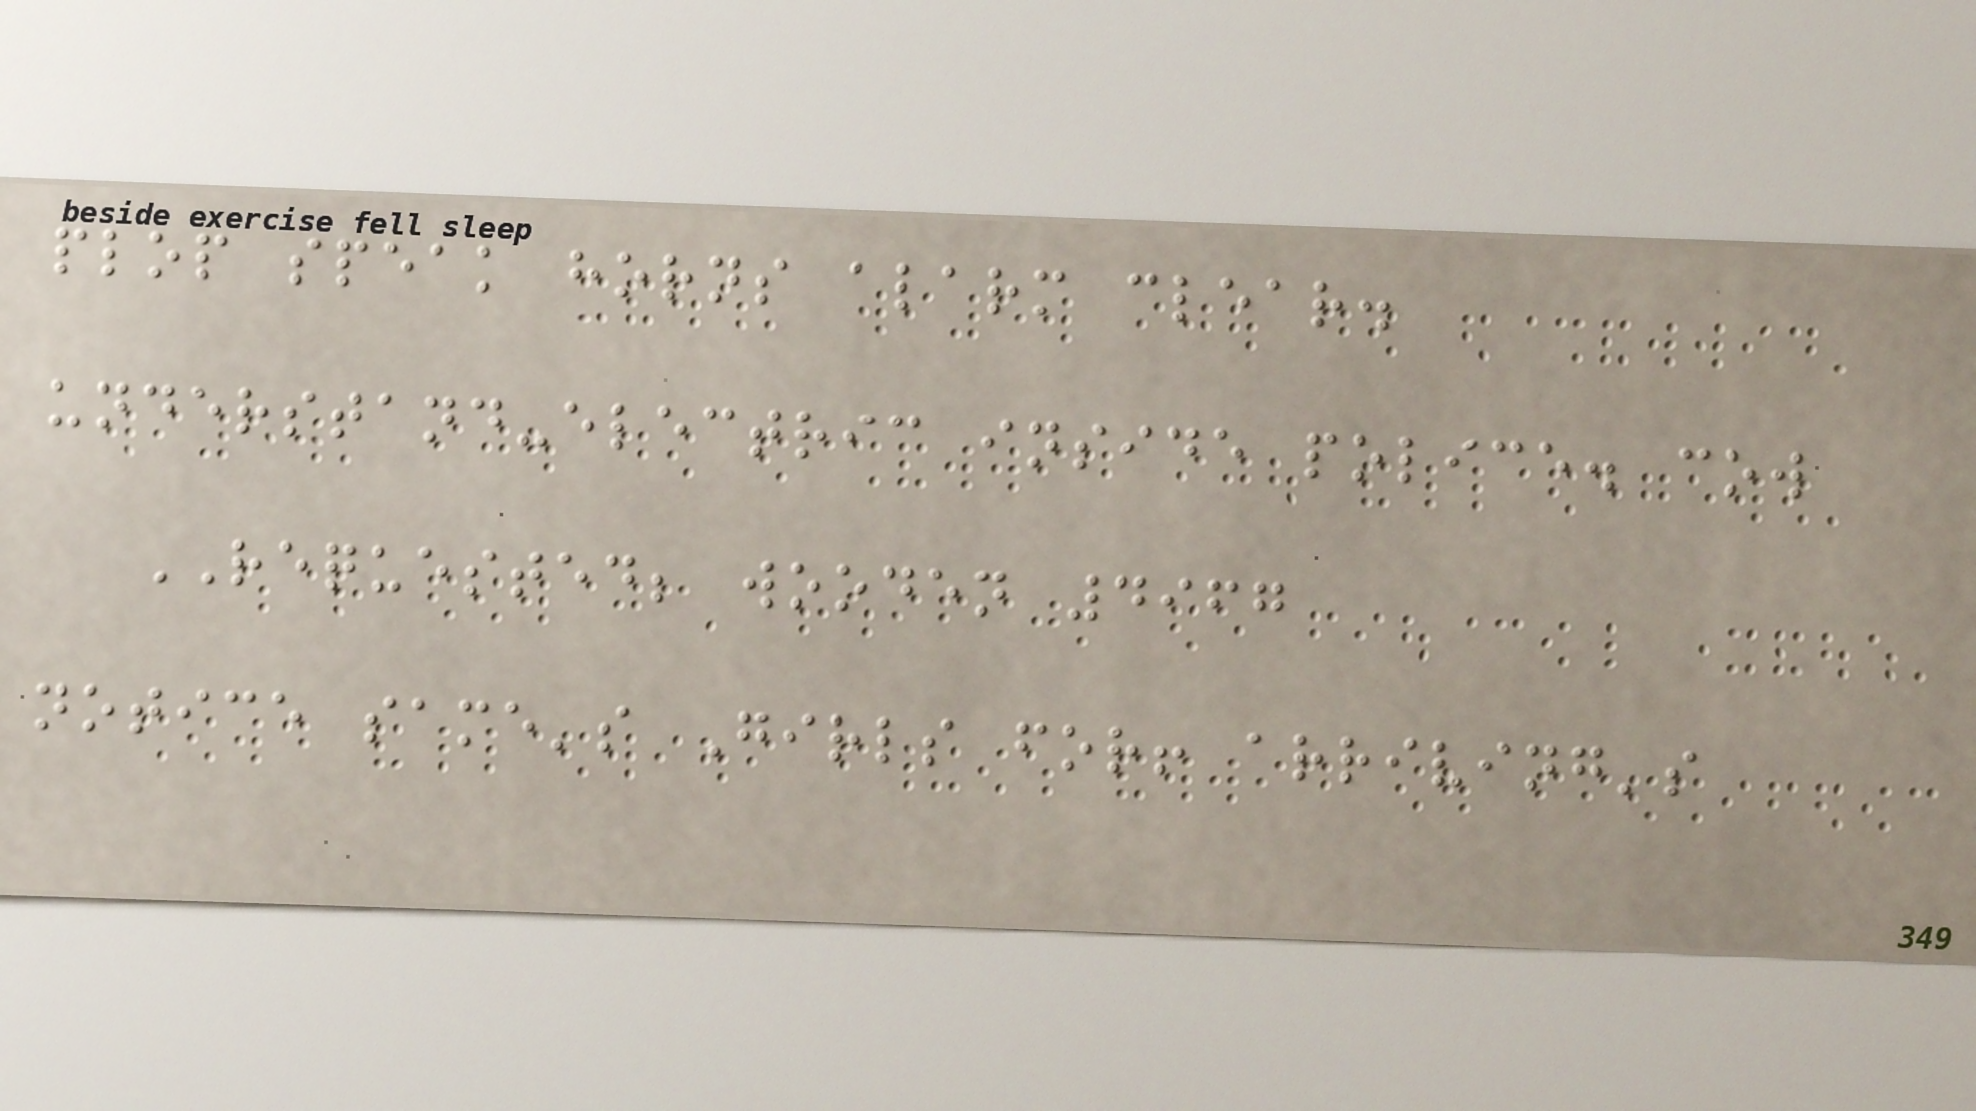plop speak horns alarm clear.
understand-electric inside police. cow
REQUESTED; wooden 4967
notice same's Girls for! arriving's
